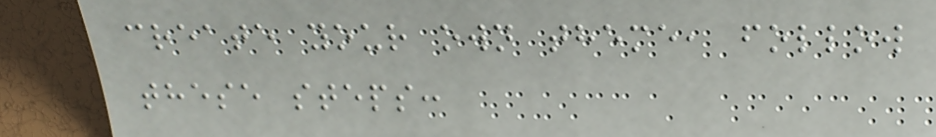create your own theme, follow
these steps:
